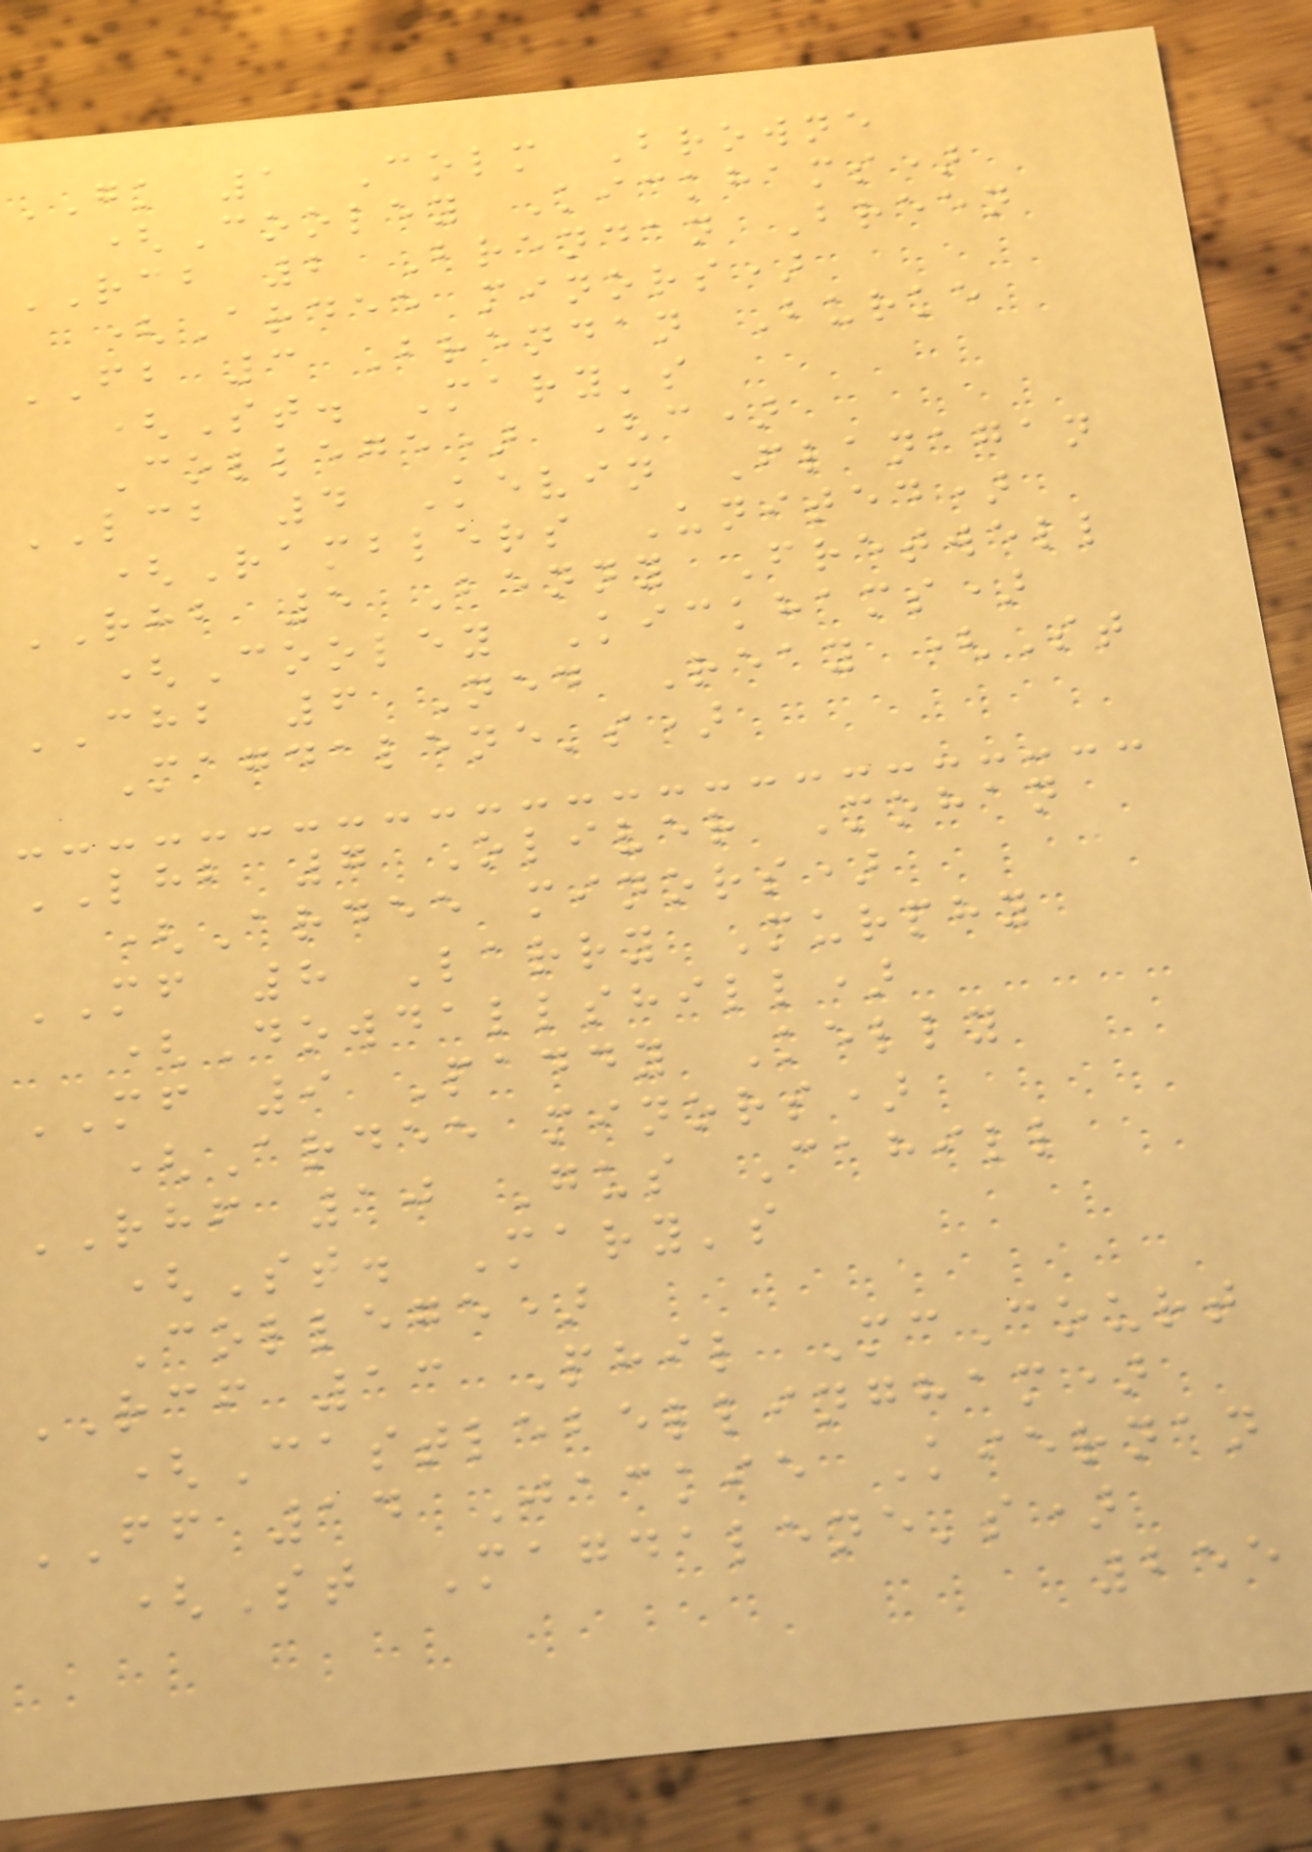GK 1 Colm Browne
(Cooley Kickhams)
RCB 2 Brendan Breen
(Ardee minors)
FB 3 Brendan Burke
(St. Mary's
College) (c)
LCB 4 Kevin Flanagan
(Ramblers United)
RHB 5 Benny Fretwell
(Cooley Kickhams)
CHB 6 Ned Reay (St
Magdalene's)
LHB 7 Oliver Mohan
(Ardee minors)
MF 8 Larry Murphy
(Dowdallshill)
MF 9 Paddy Kelly
(Ardee minors)
RHF 10 Gus Cahill
(St. Mary's
College)
RCF 13 Phil McCourt
(Castlebellingham)
FF 14 Jackie Kiernan
(St Magdalene's)
255
